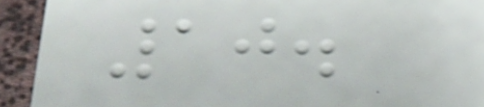10.
